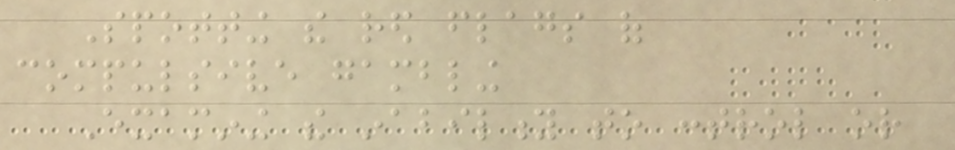Spotting the red flags of
compulsive gambling
Examining the inability to control or
